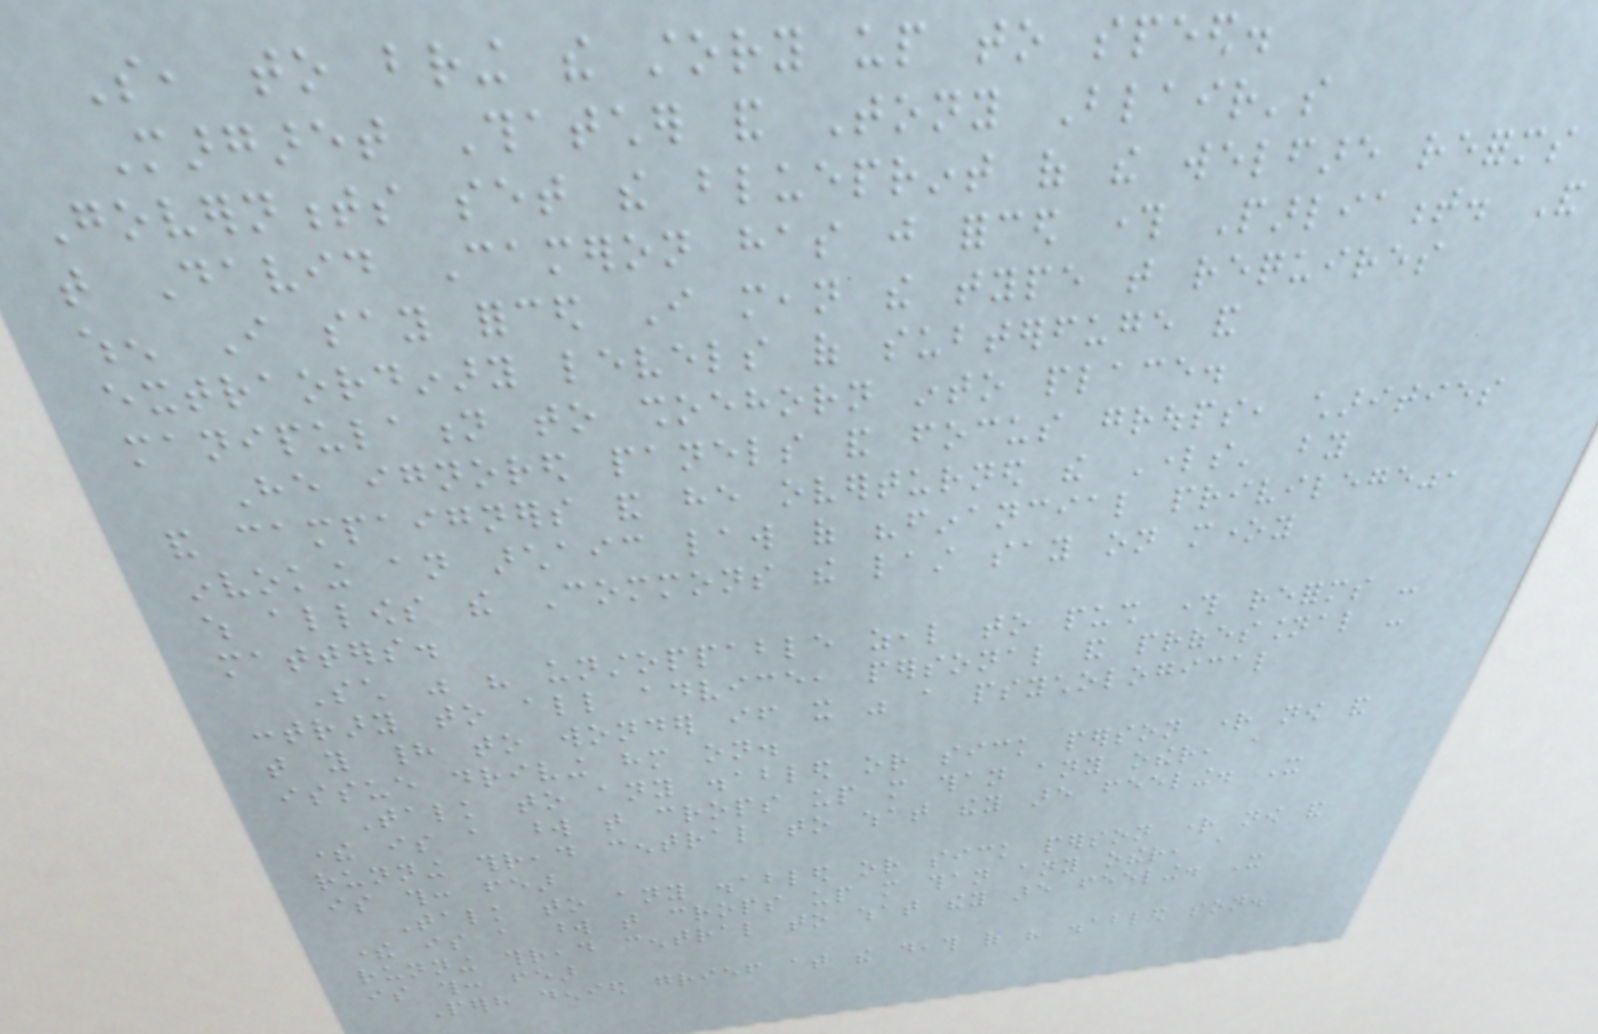So, to bring the story up to speed.
Margaret Thatcher and Tony Blair's
Governments set the blueprint of the welfare reforms
that David Cameron has just forced through Parliament. And
when I say forced I mean the type that requires
extraordinary levels of subterfuge and
manipulation to shoehorn into place.
He ignored panels and focus groups, charities
and campaigners and he overturned the Lords' by
invoking an archaic law of "financial privilege",
which allows the Commons the last say on money
matters.
Such was his unstoppable zeal to push through reforms -
contrary to all advice, personal and professional -
that you had to wonder if it was a psychological
issue driving him on.
Talk to any disabled or sick person right now and
there is a word that crops up more than any other, a
running thread central to what they are feeling. It
is this: fear
Talk to any disabled or sick person right now and
there is a word that crops up more than any other, a
running thread central to what they are feeling. It
is this: fear
Perhaps denied grief at the death of his disabled son.
